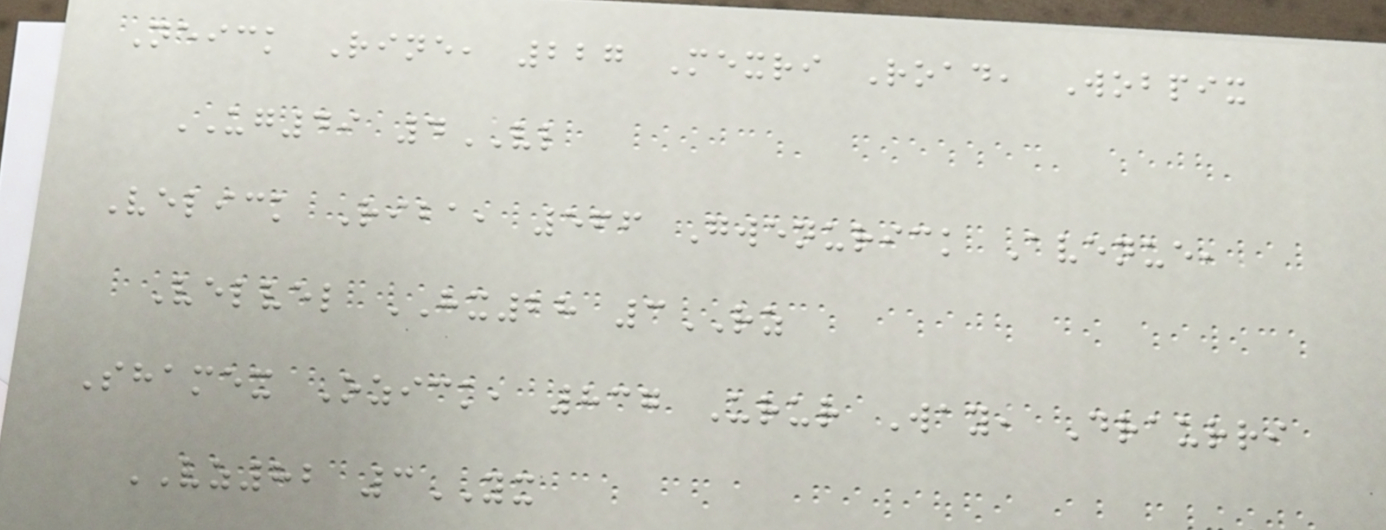Neick Rine, 227 Mexri Road, Wobpix
UG49 4VL
Velick Riba, 566 Gwenurick Avenue,
Velvel HX28 3RZ
Shamex Ozick, 837 Urur Way, Draurri
VZ82 3YX
